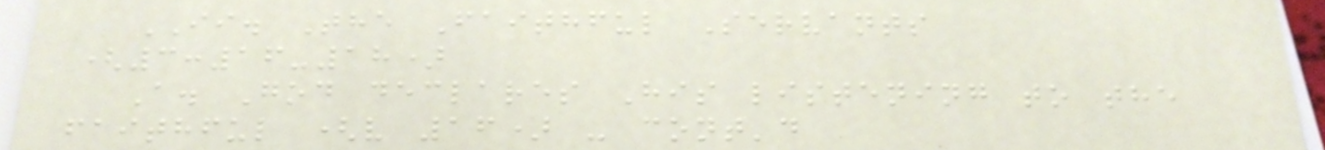II. The Faithful Servants
(3:16-18)
A. God declares His listening to the
faithful (v 16) - cont'd
